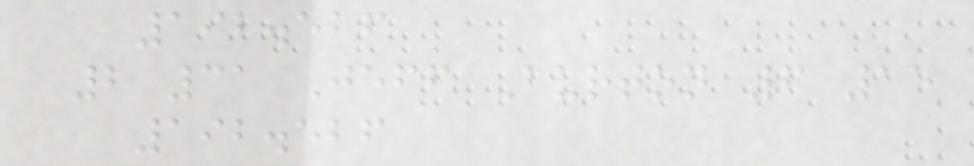192.526
2 31 Jeff Burton 6 15
192.526
